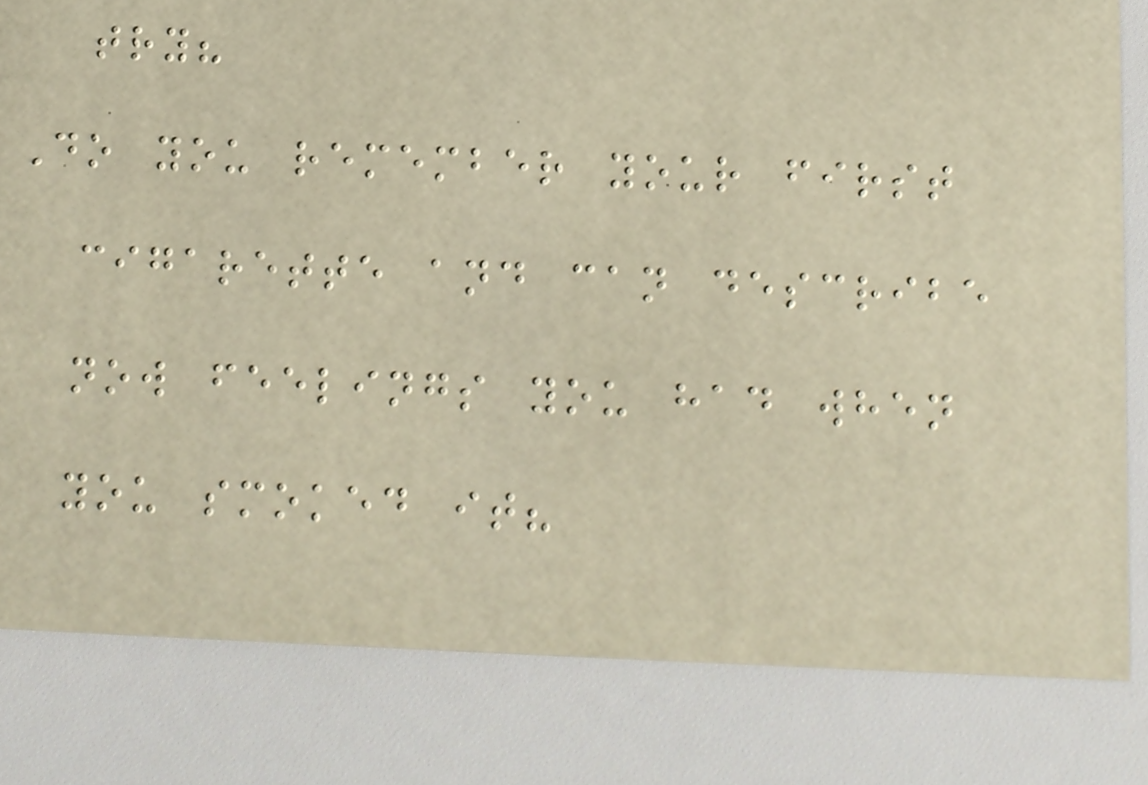try?
Do you remember your first
cigarette and can describe
now feelings you had when
you smoked it?
